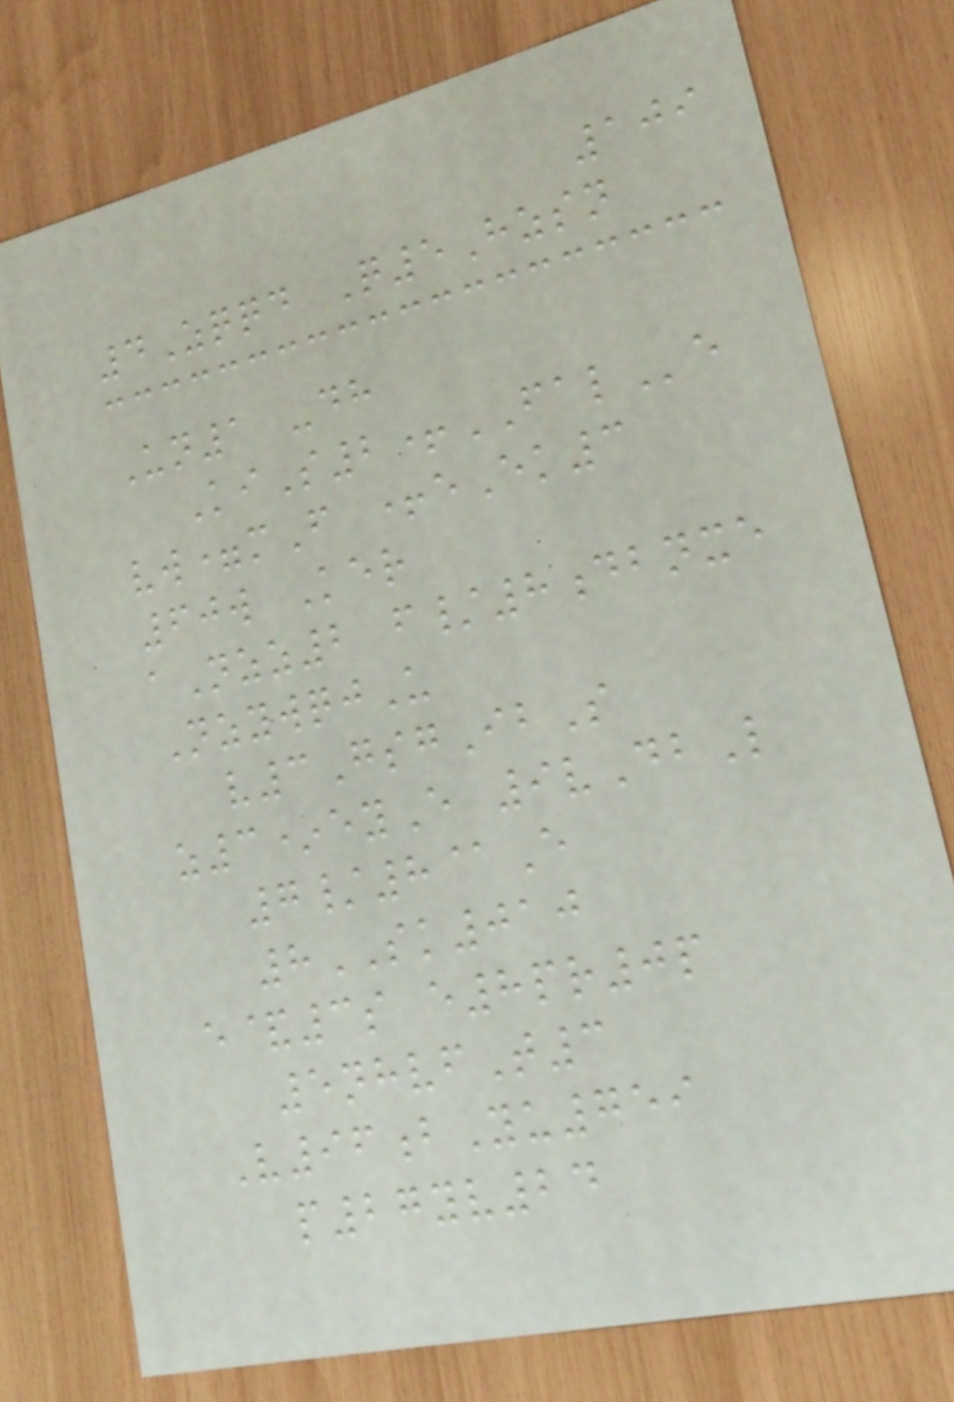109
4Zqqd Q5Hzsn
Un1 -dh
KiS2+FALe
vw=mF +eEk3
60w Ker
aNzz2 f/8dbnxe
NzywqjU
v3GsgIbS
z3*eyE 9vDbL
7/8@E
8SK010
e&3s e8pr0p
5nhvfT3
V96bYu759
p27yv24
